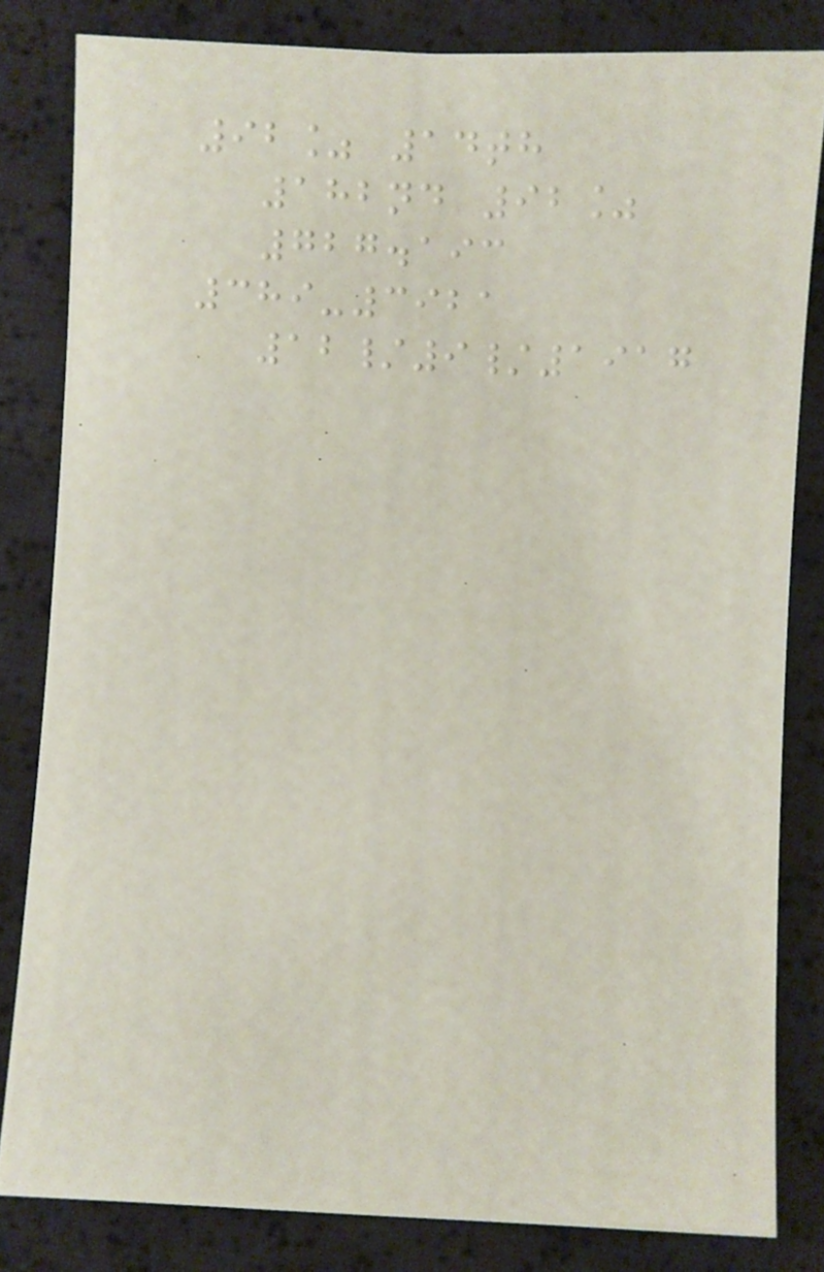92% 14th
182nd 92%
727.193
389-3921
12/9/1917
